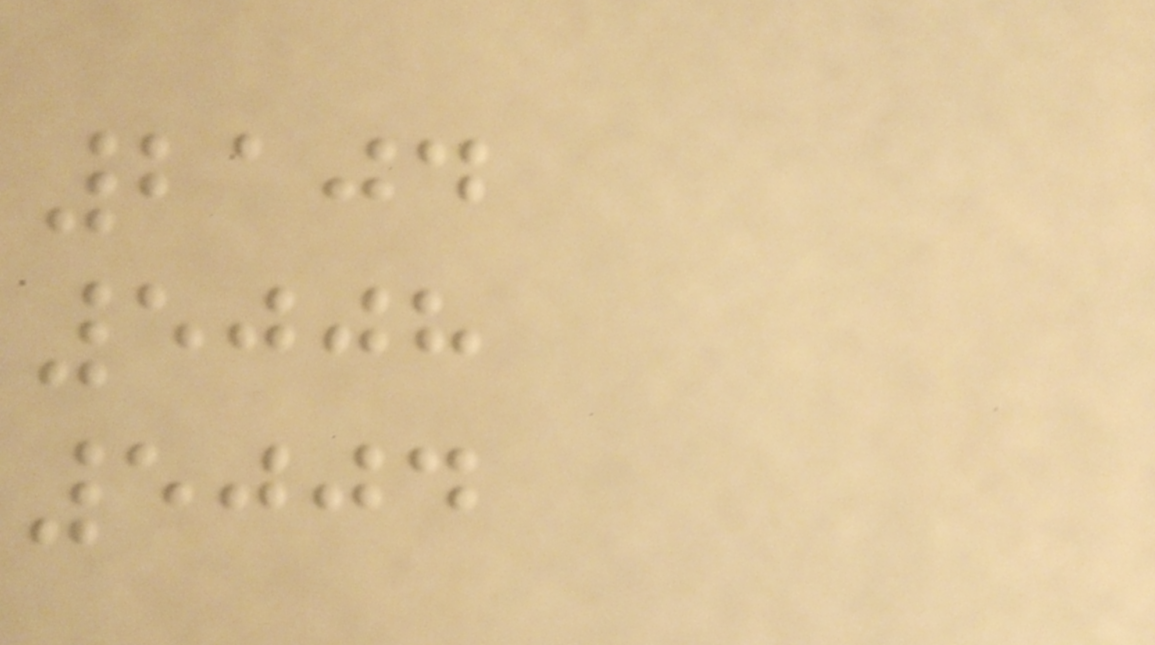2104
5008
5004
